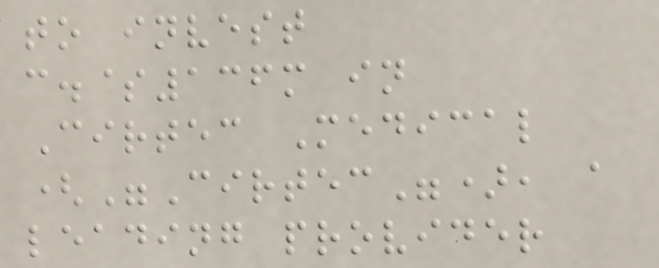to invest
c.$136m in
Cirtec Medical
("Cirtec"), a
leading provider
